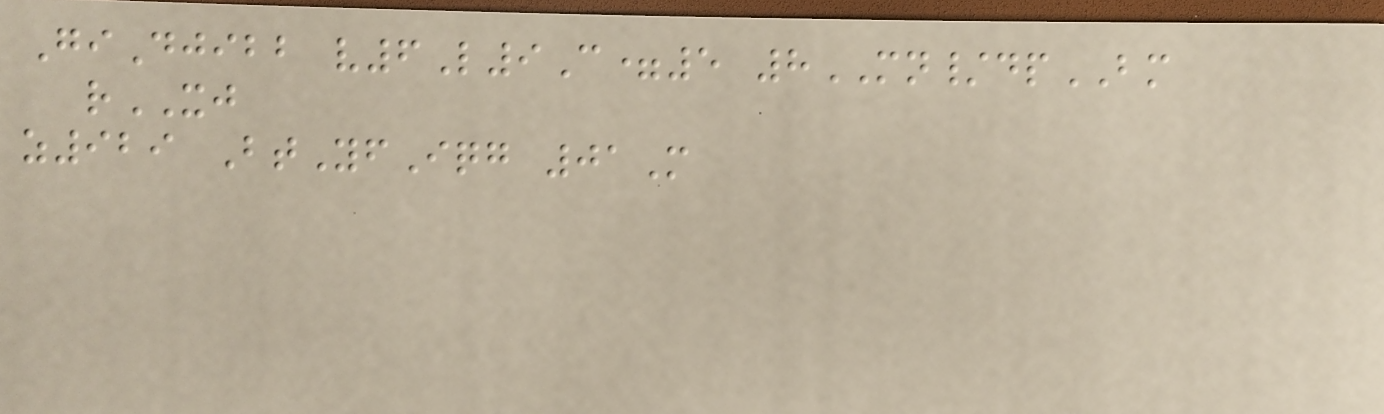GiDjibb v6L9C=5 8MN/dpBM
rXJ
z929 BtYfIqg 01M
